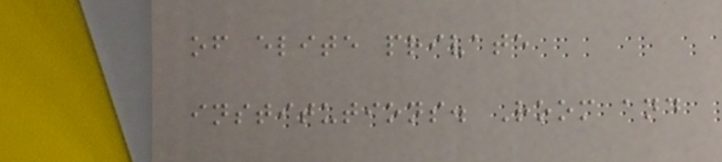of elite private
institutions. Room and
